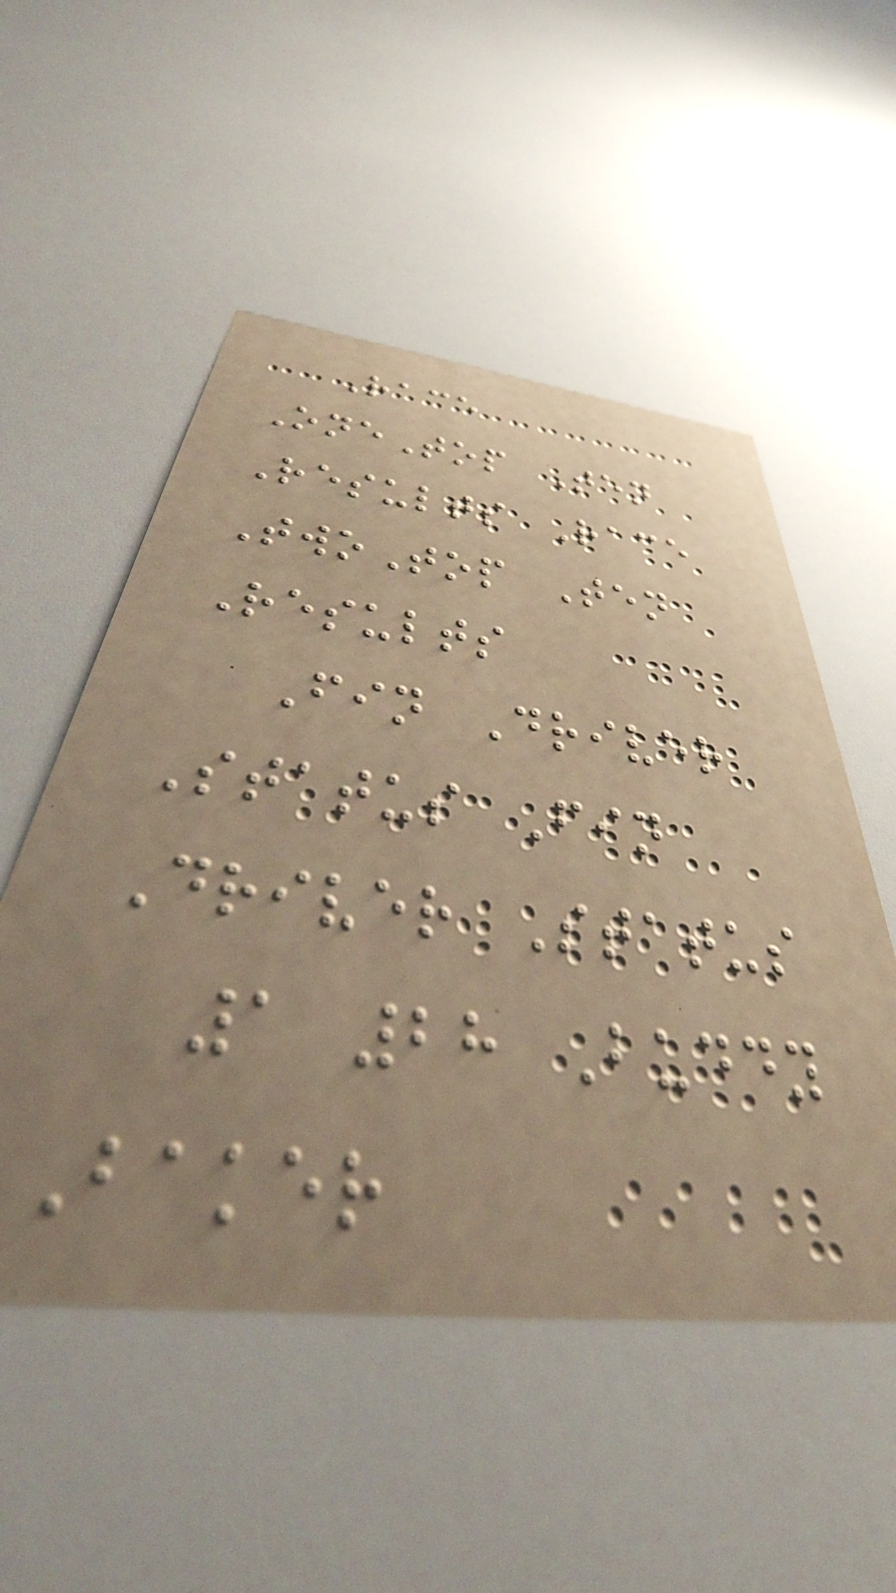Race
OneTop Ten
Results Race
TwoTop Ten
Results
Fin Driver
Status Fin
Driver Status
1 28 Buddy
Baker
